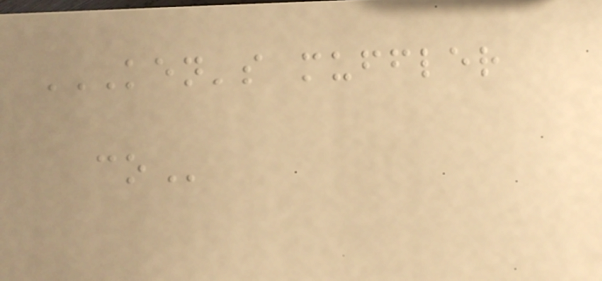KEN'S MUFFLER
CO
